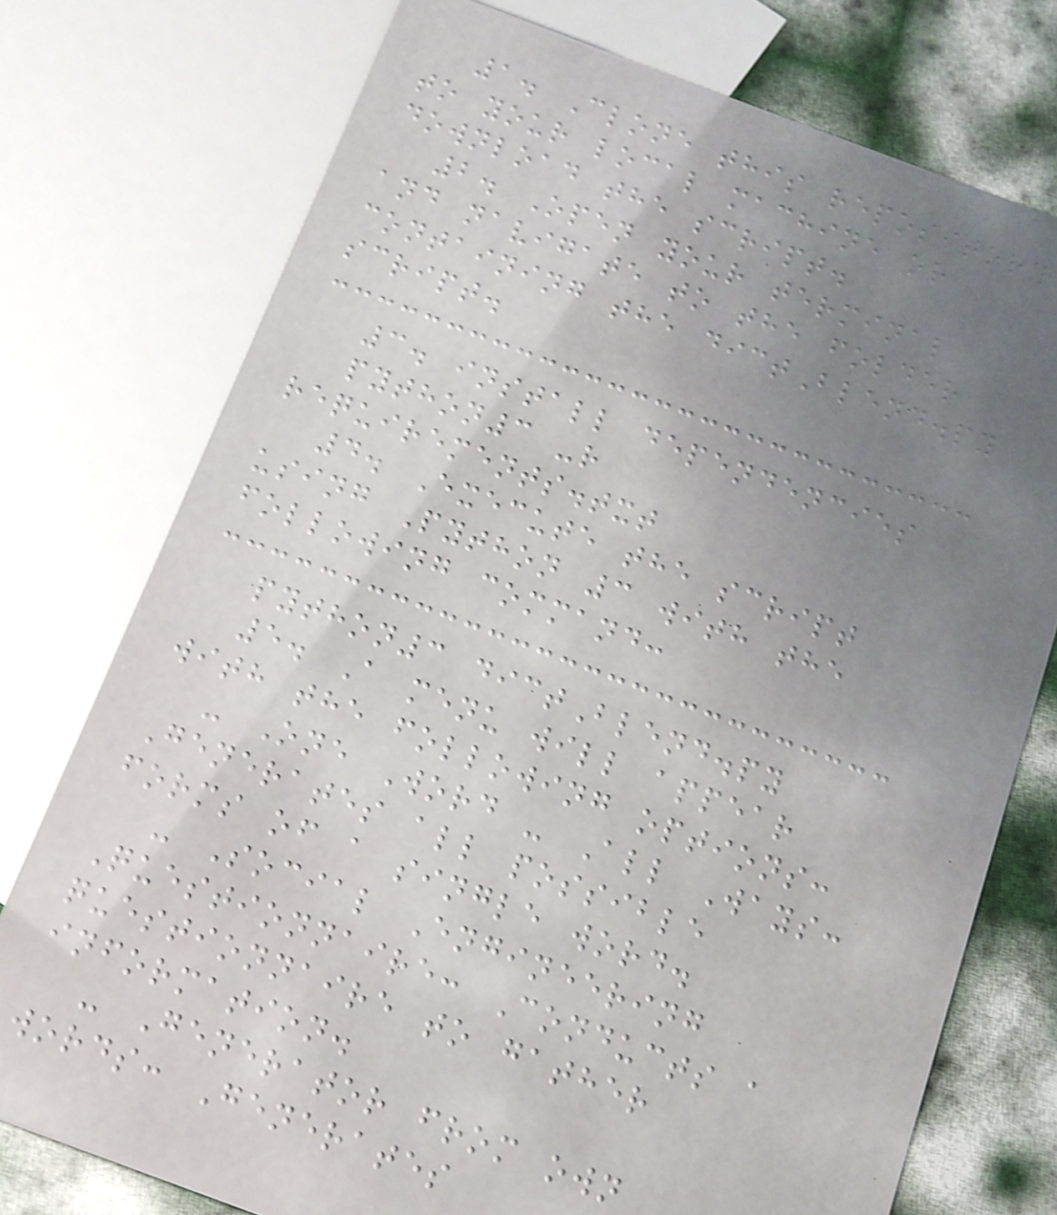1. Clone this repository
to your local machine or
download the script.
2. Open your terminal
and navigate to the folder
containing the dictBlend.py
script.
3. install dependencies
python3 -r
requirements.txt
4. Execute the script
using Python 3 with the
following command:
python3 dictBlend.py
5. A menu will appear
with the following options:
- One Word - All Ways:
Generates all possible
forms of a single word.
- Social Engineering
Questionnaire: Conducts a
questionnaire to gather
information.
- Generator from own
words: Generates
